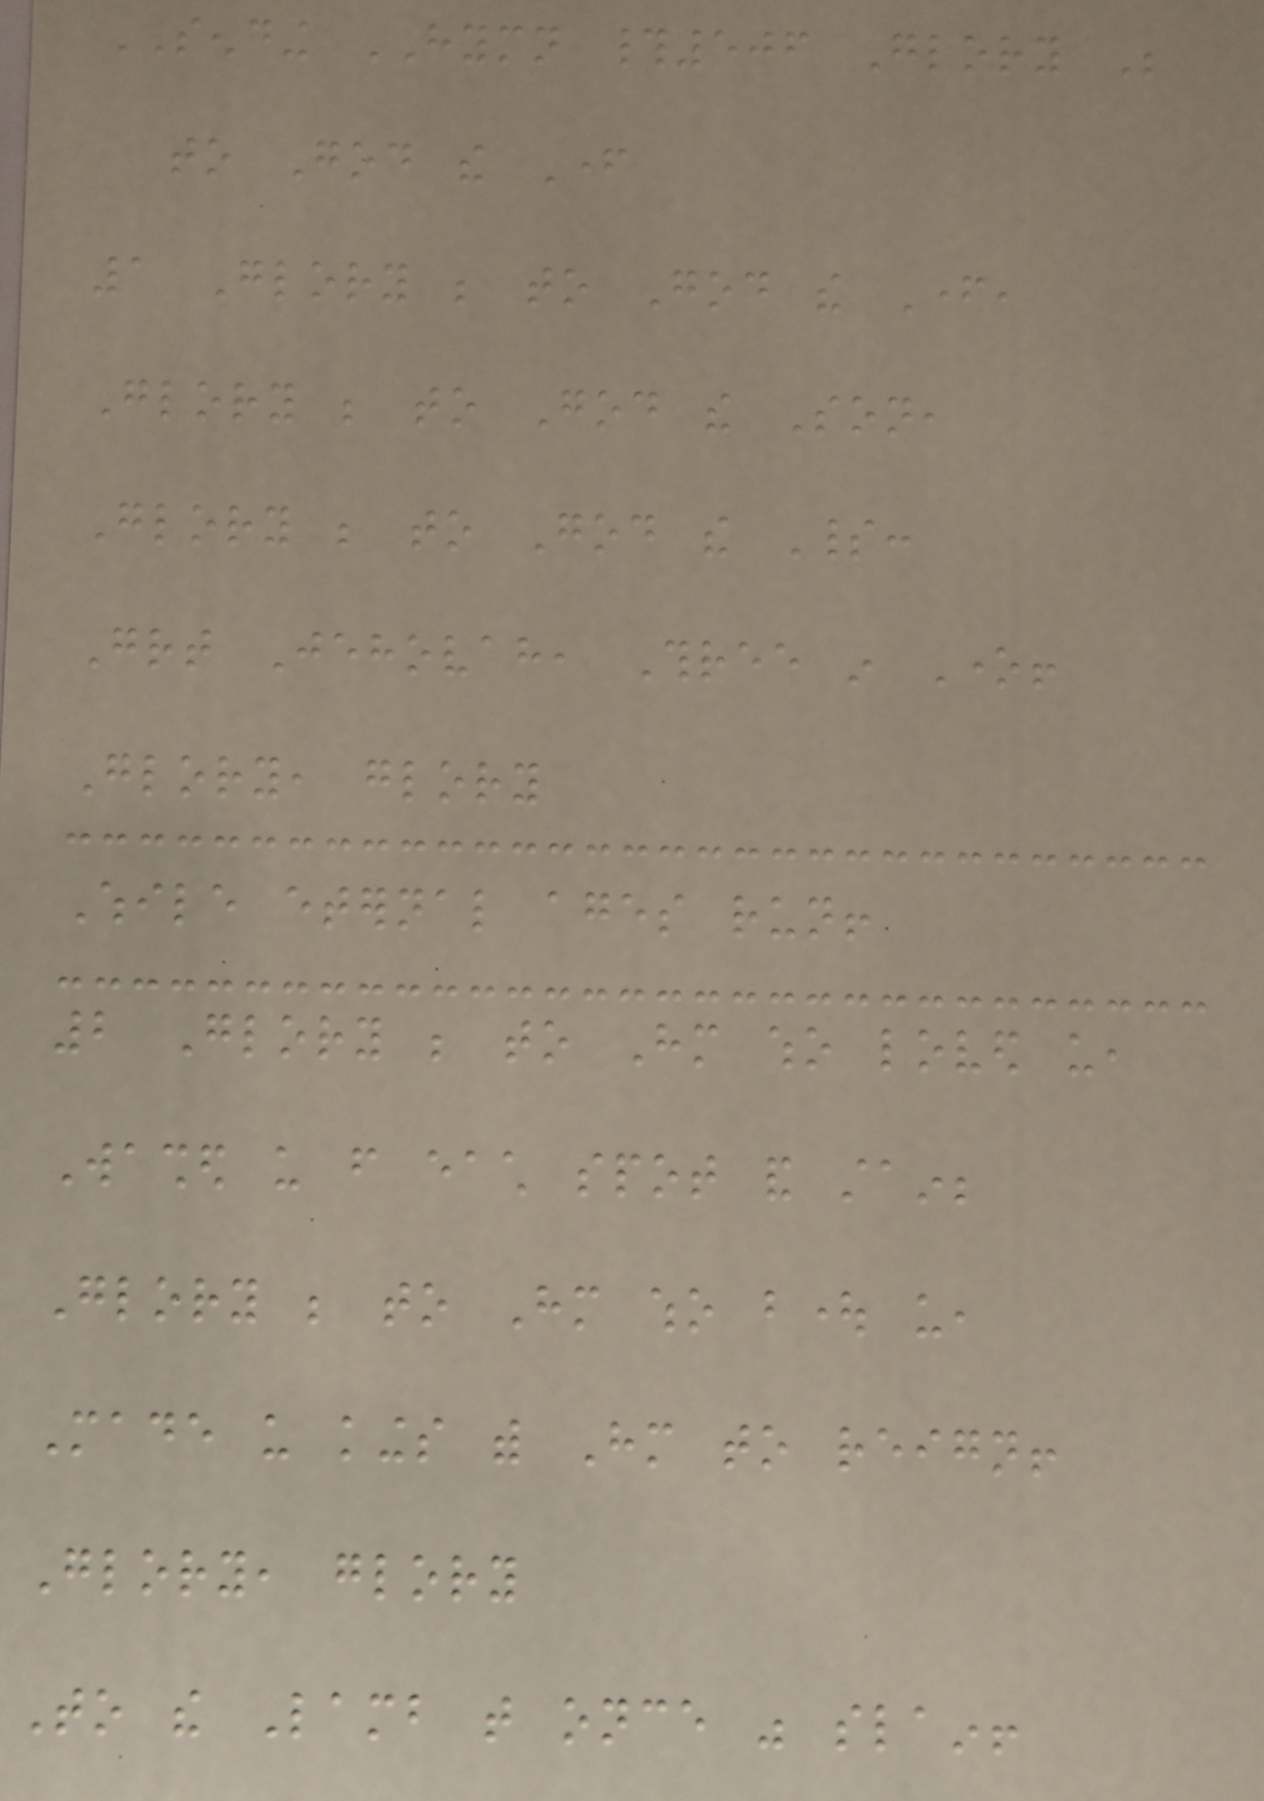SENDING HYMN #506 Glory Be
to God the Father
1 Glory be to God the Father,
Glory be to God the Son,
Glory be to God the Spirit:
Great Jehovah, Three in One!
Glory, glory
While eternal ages run!
2 Glory be to Him who loved us,
Washed us from each spot and stain;
Glory be to Him who bought us,
Made us kings with Him to reign!
Glory, glory
To the Lamb that once was slain!
